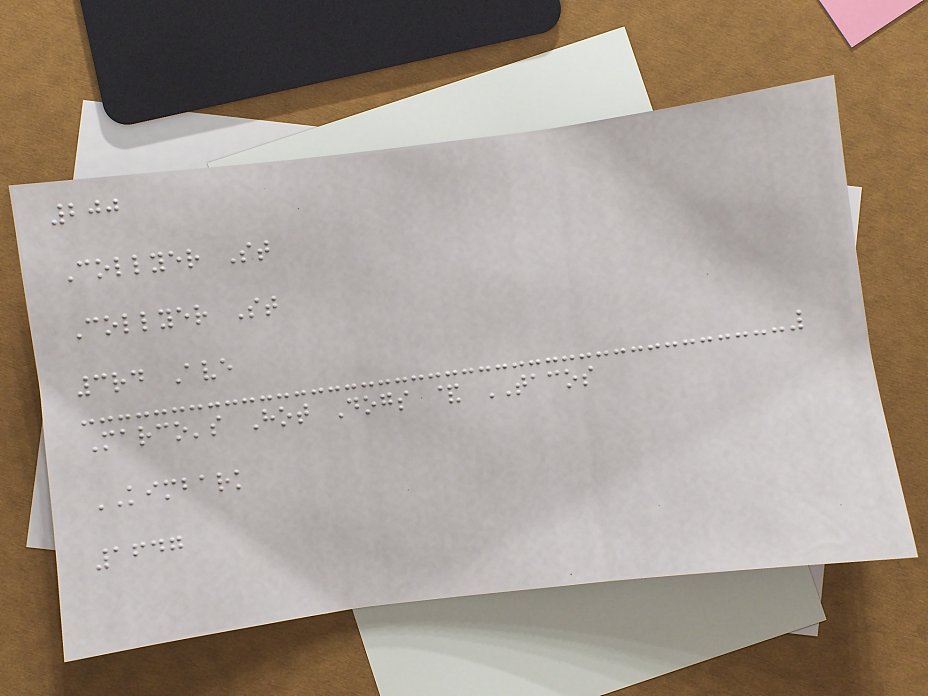200
Collyer St
Collyer St
3rd Ave
Marco's Hot Dogs & TACOS
KIMBARK
1647
